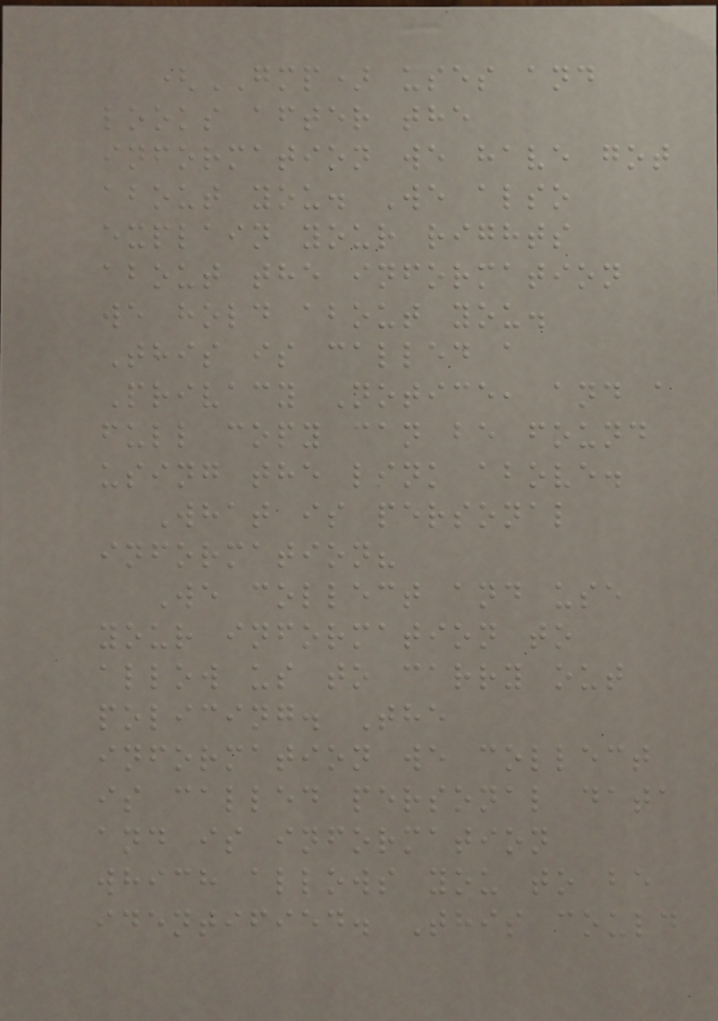(GMP) uses and
looks after the
information we have got
about you. We also
explain your rights
about the information
we hold about you.
This is called a
Privacy Notice, and a
full copy can be found
using the link above.
What is personal
information?
We collect and use
your information to
allow us to carry out
policing. The
information we collect
is called personal data
and is information
which allows you to be
identified. This could
